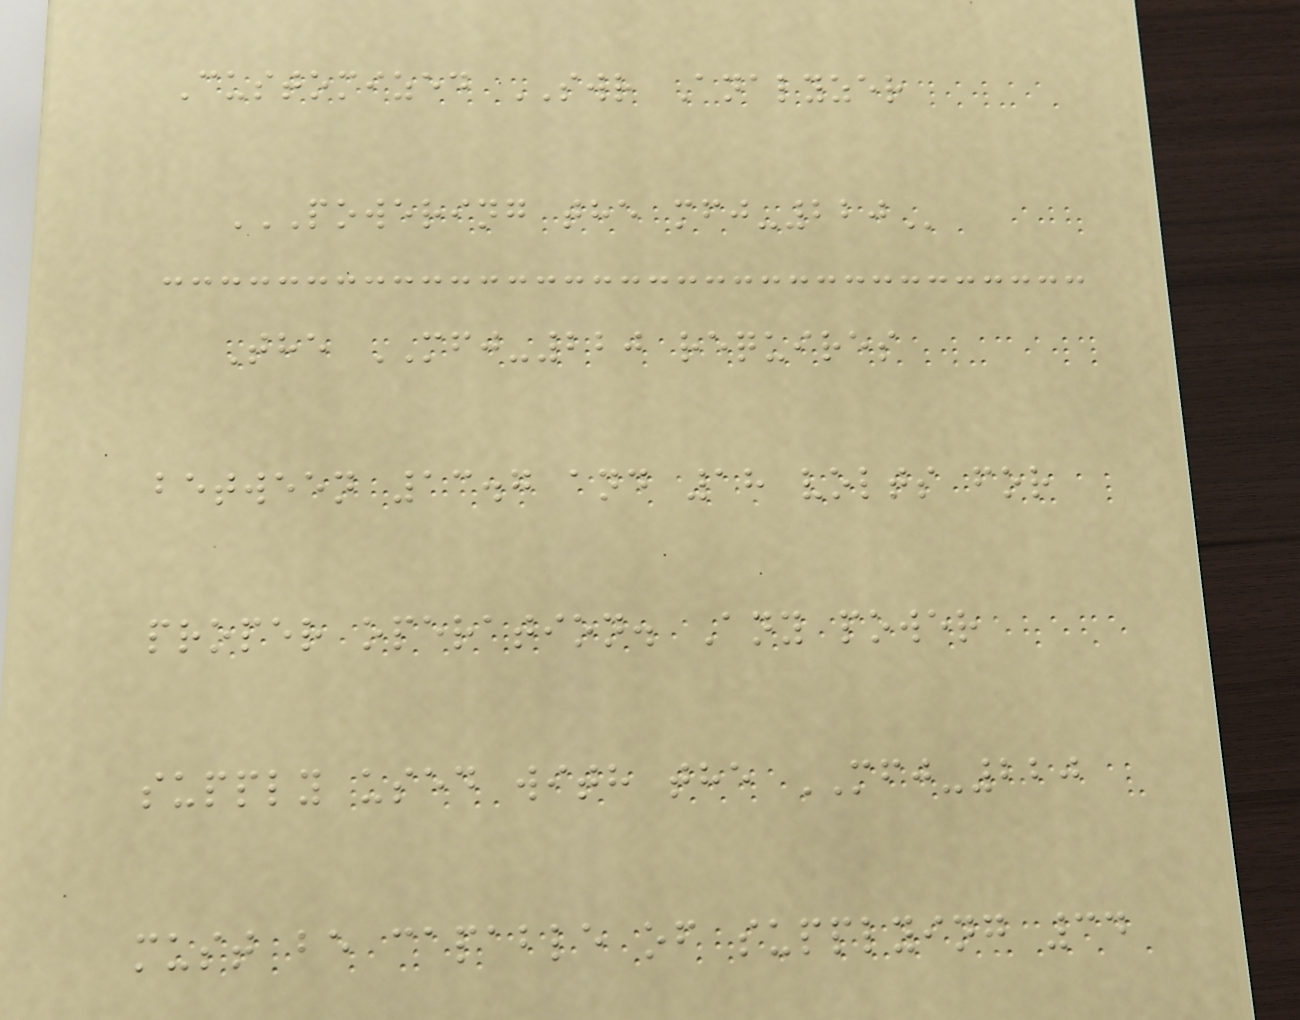Customized SWR Analyzer
POWERING THE MFJ-220
The MFJ-220 requires
between 13.7 and 18 volts for
proper operation. Any power
supply used with the MFJ-220
must be capable of supplying 34
